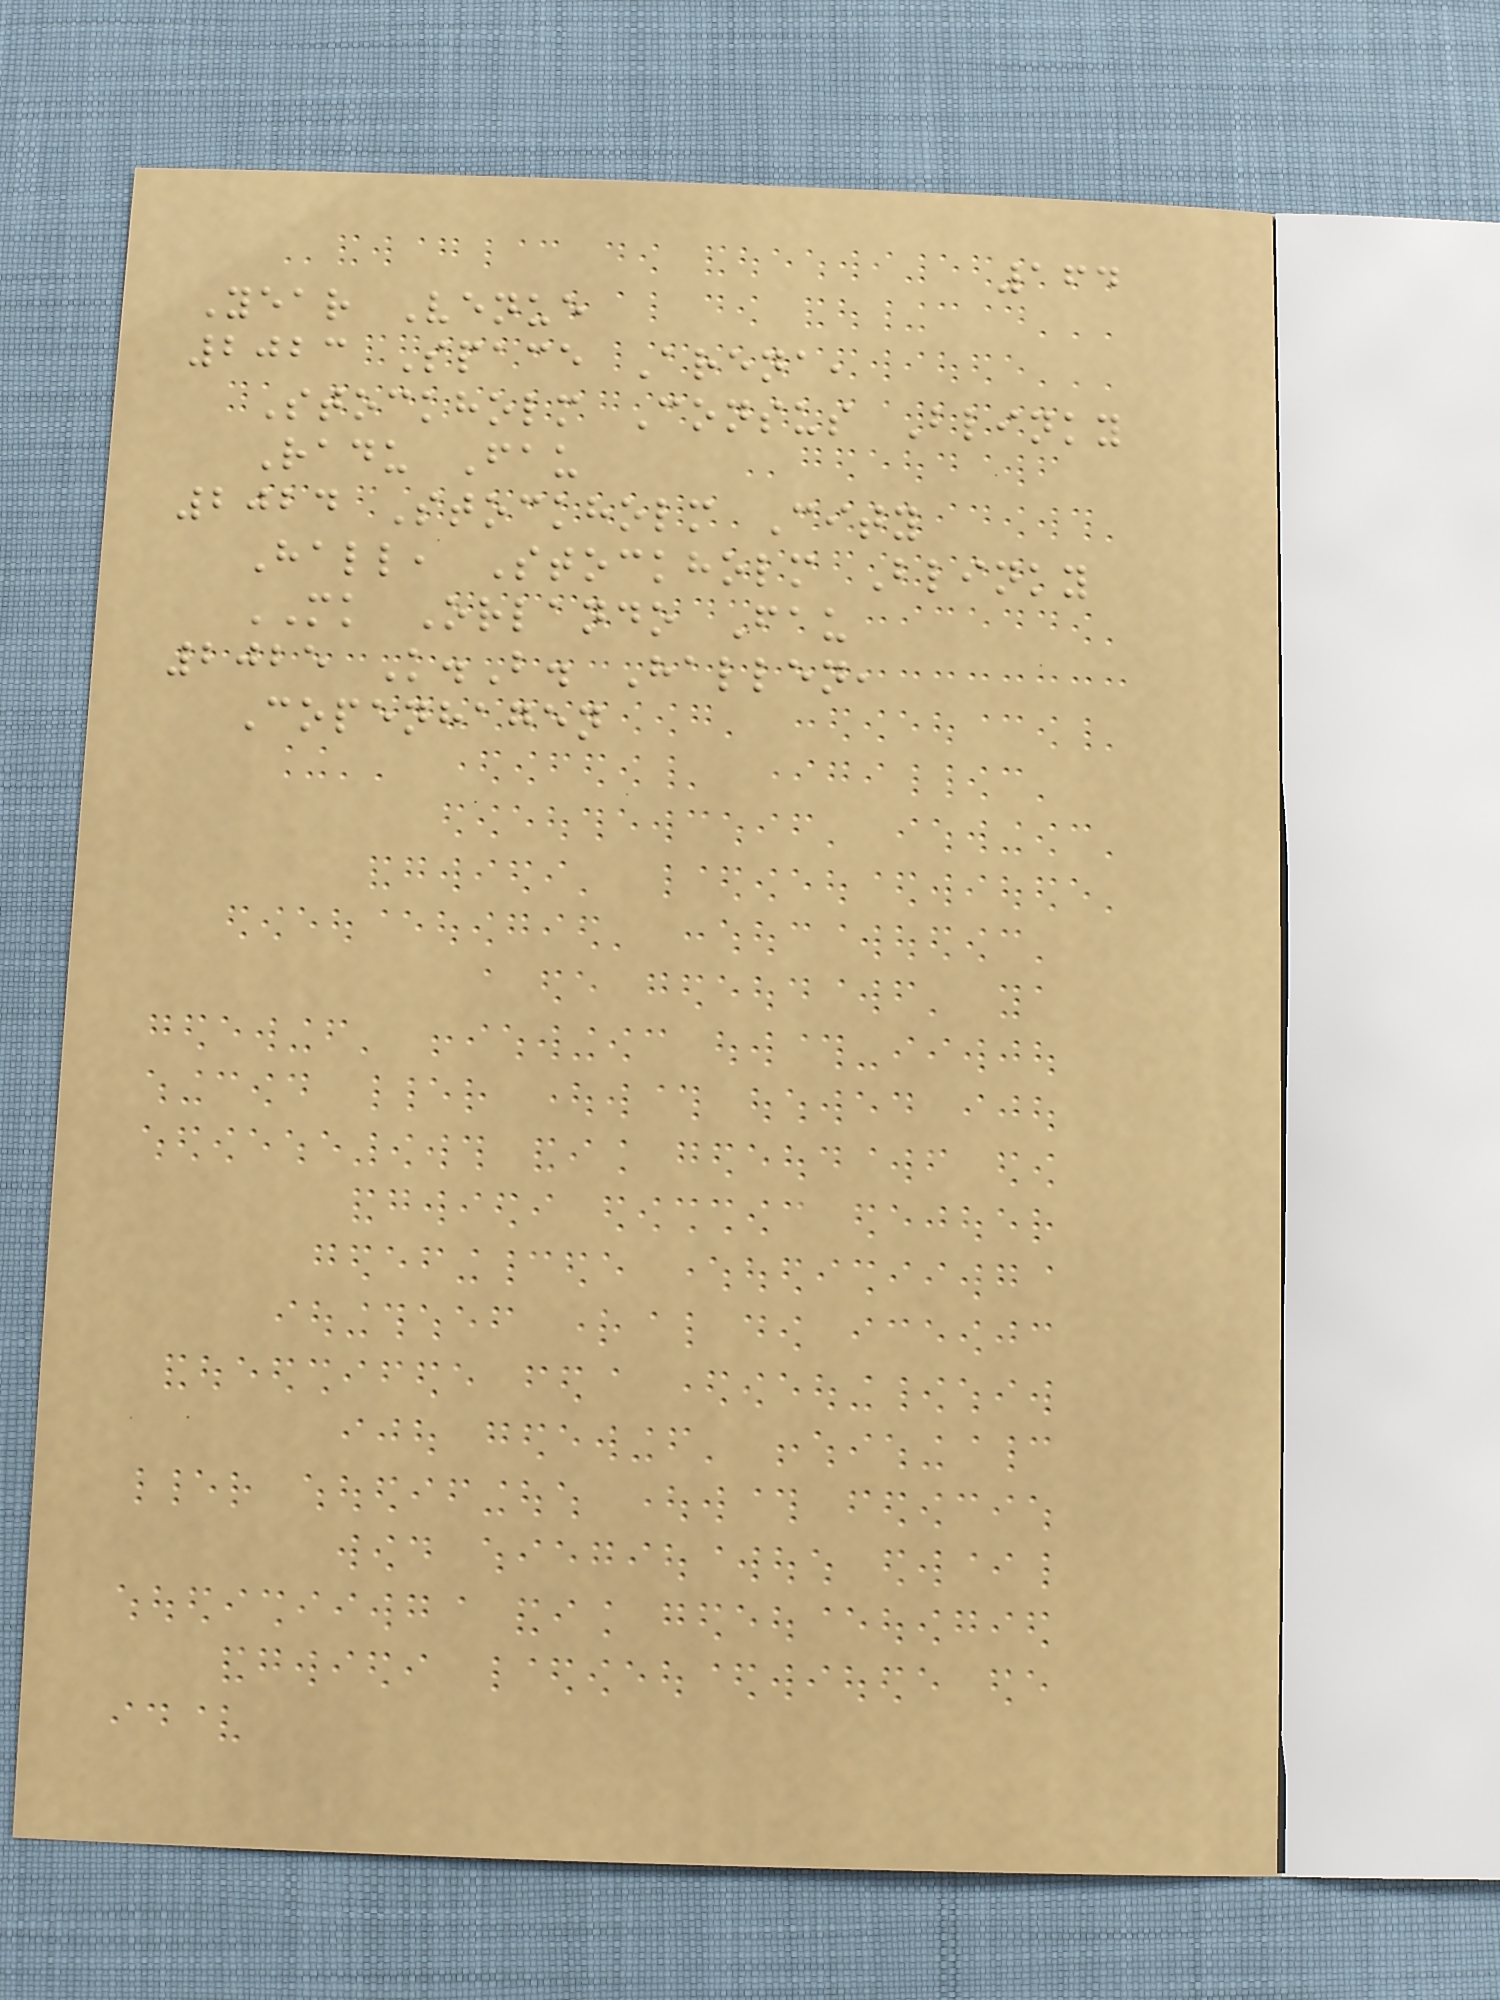164
Year Venue
2023 Space Arena,
Stockholm Consus Blinky
Radu Fau
2024 Stockholm City
Hall, Stockholm Blinky
MK Orlando Fau
2025 K.B. Hallen,
Copenhagen
